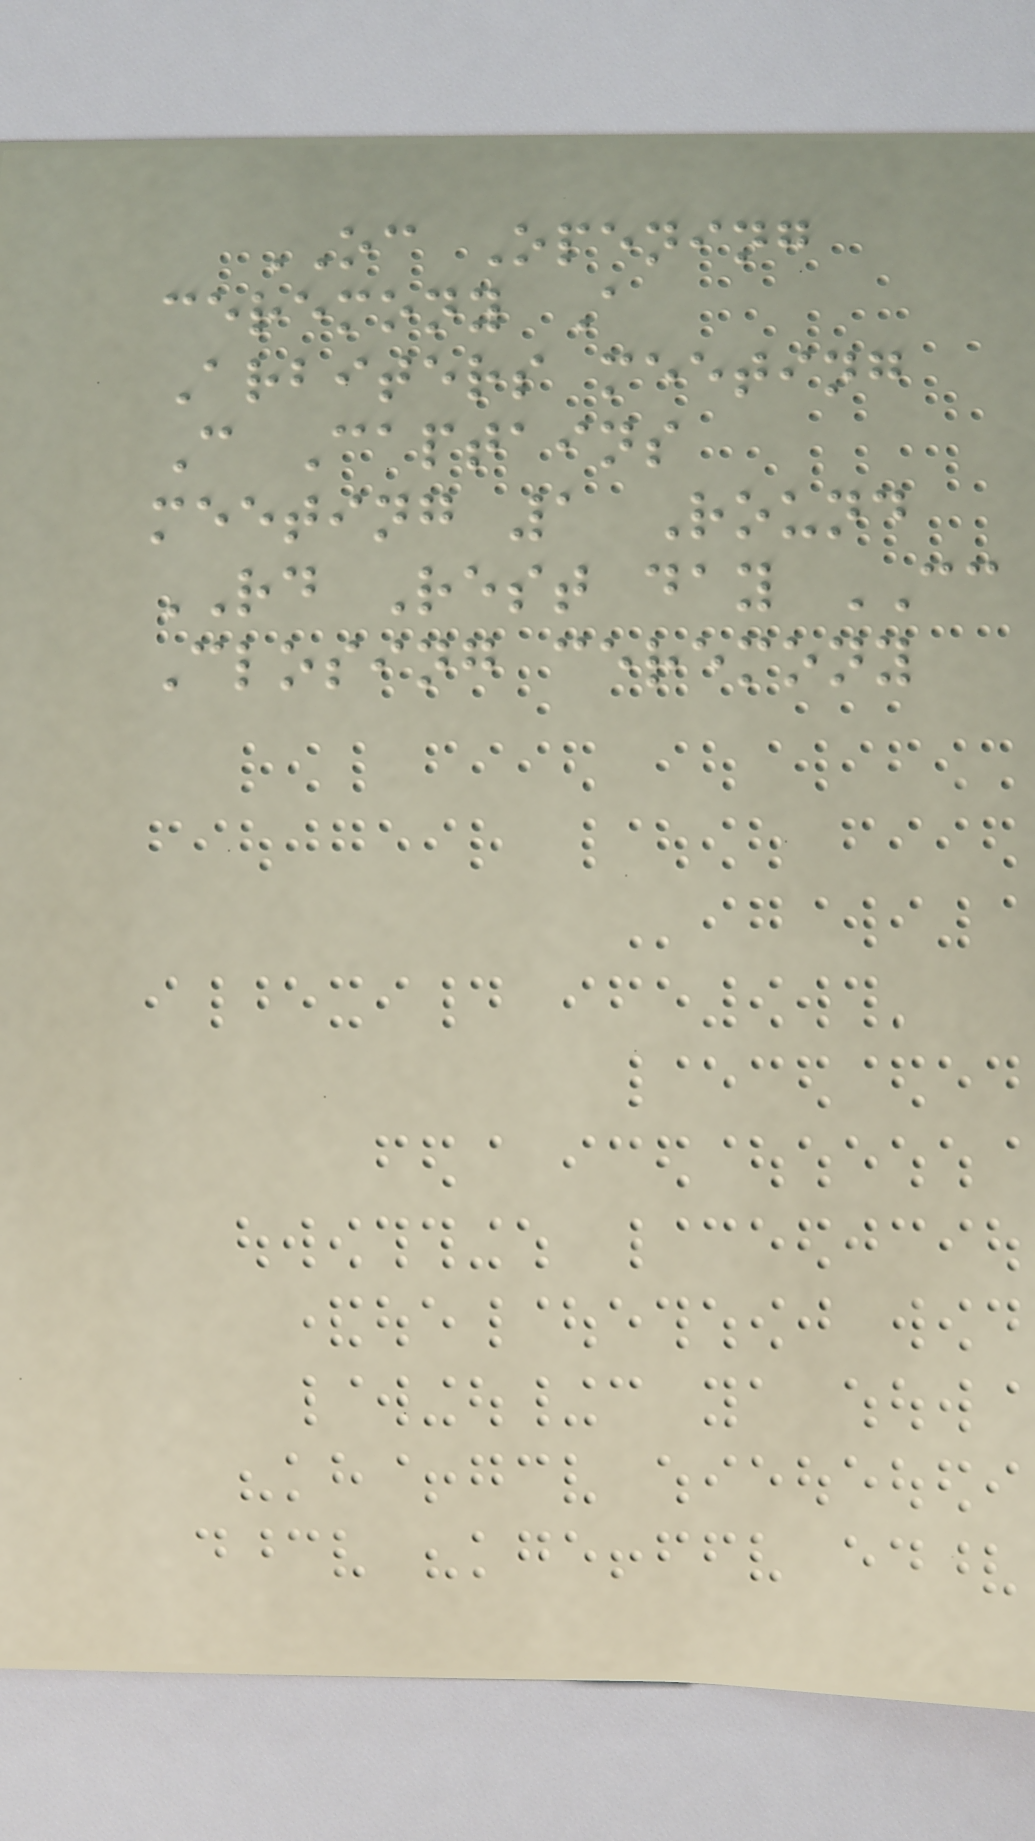OC Opening
ceremony A
Arbiters meeting
C Captains
meeting 1 Round
RD Rest day CC
Closing ceremony
